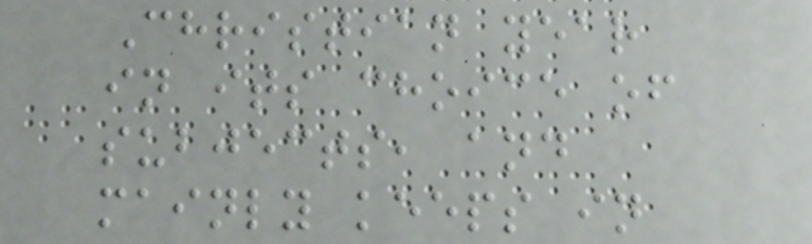Christian year
in its choice of
subjects, and
mainly keeps in
